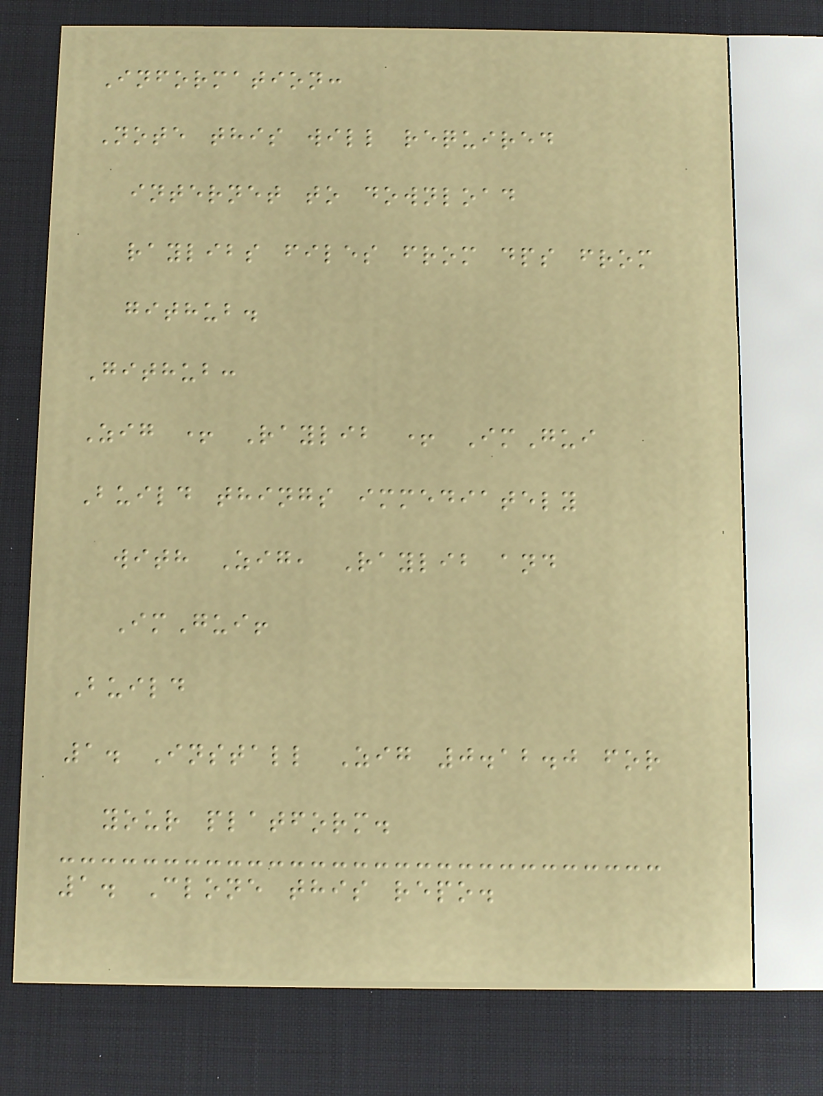Information:
Note this will required
internet to download
raylibs files from dps from
github.
Github:
Zig + Raylib + ImGui
Build things immediately
with Zig, Raylib and
ImGui!
Build
1. Install Zig 0.12.0 for
your platform.
1. Clone this repo.
